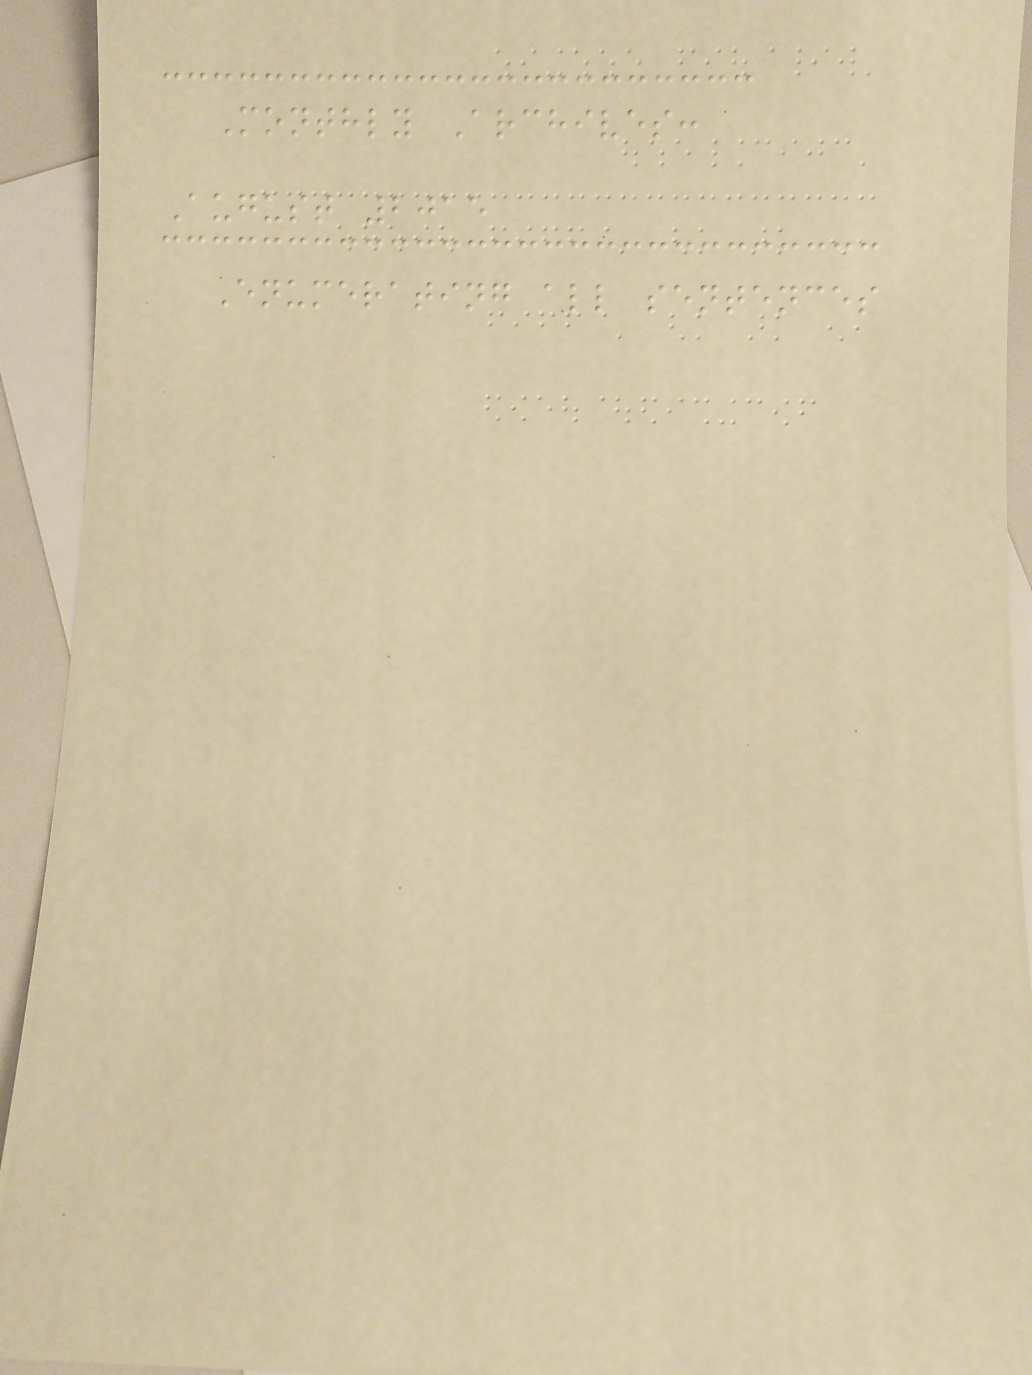Monthly Archives:
August 2015
Enumerating all sentences
